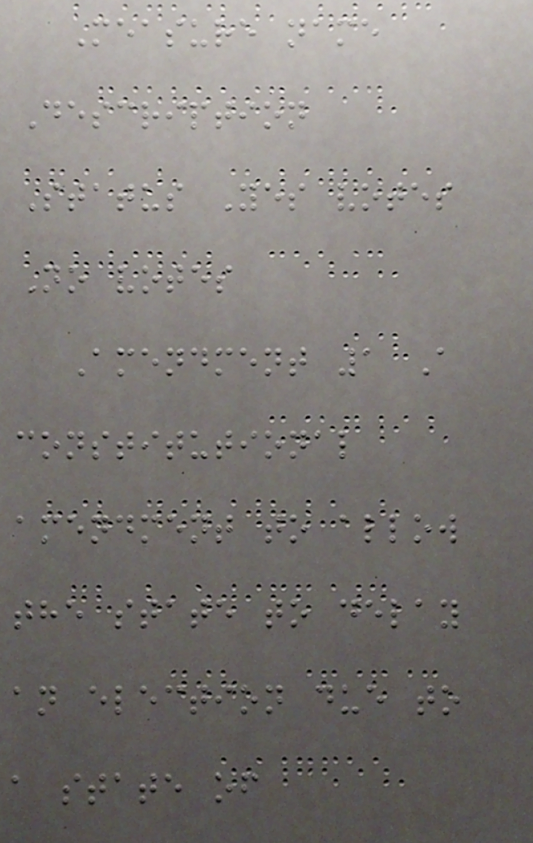Measure name
Description
Status Yes votes
No votes
Amendment 1 A
constitutional
amendment to allow
the state to delay
an election due to
a state of
